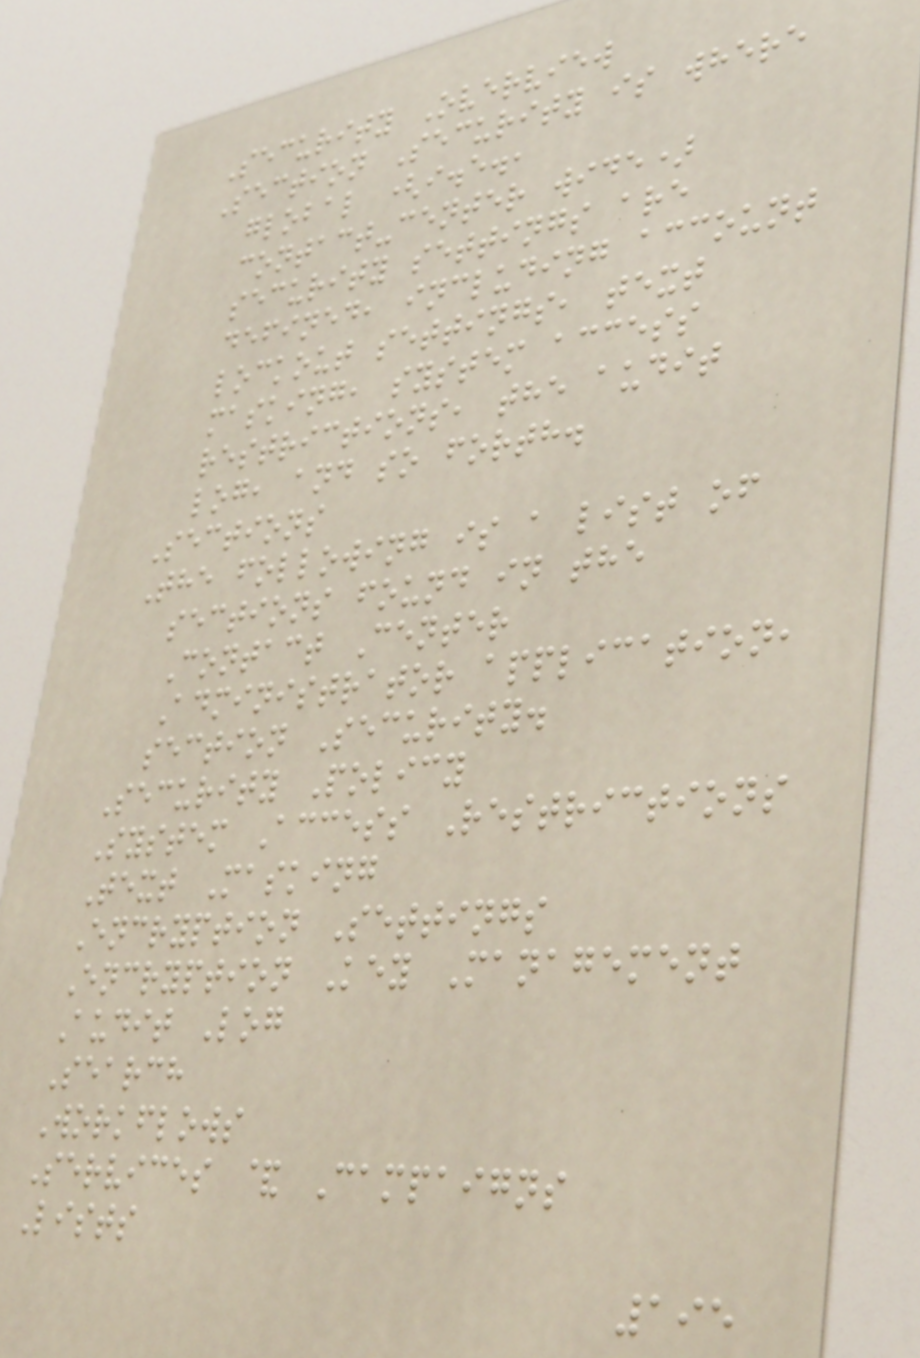Security Overview
Section Security is where
global (i.e.,
contact-center wide)
security settings are
defined, including account
lockout settings, text
masking, system access
restrictions, the audit
log, and so forth.
Sections
The following is a list of
sections found in the
Contact Center
Administrator application,
section Security.
Security Policy
System Access Restrictions
Text Masking
Encryption Settings
Encryption Key Management
Audit Log
Search
Workflows
Services & Campaigns
Lists
195
